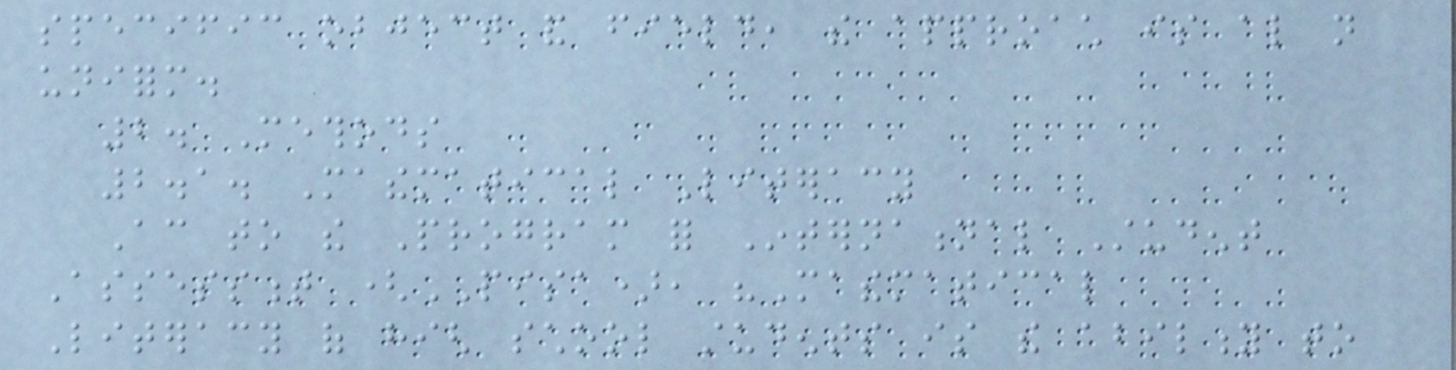specific object and field, the approach is also not
uniform.
2. Methods
2.1. Mathematical Literacy
According to the Program for International Student
Assessment (PISA), "Mathematical
Literacy of high school students is the ability to
